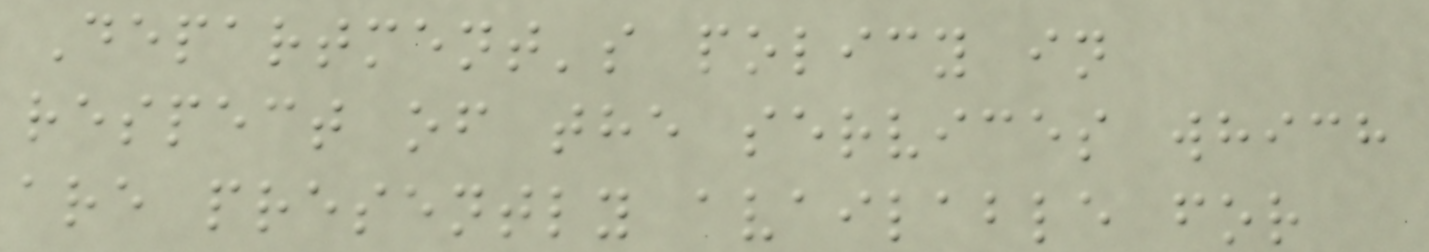Department's policy in
respect of the services which
are presently available for
